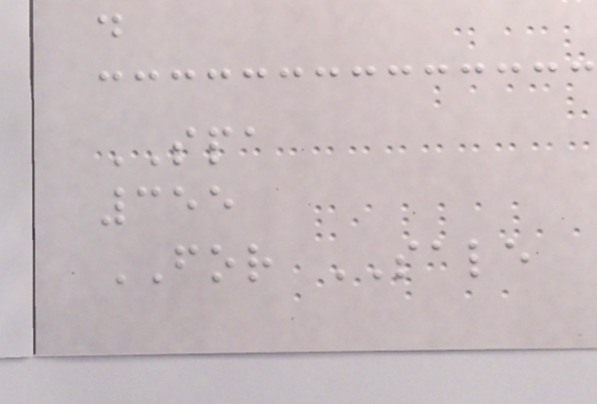d
SPA
355
FOR SALE
